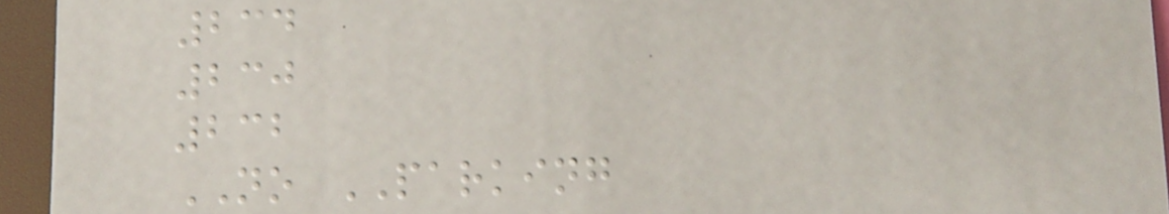234
230
232
NO PARKING
